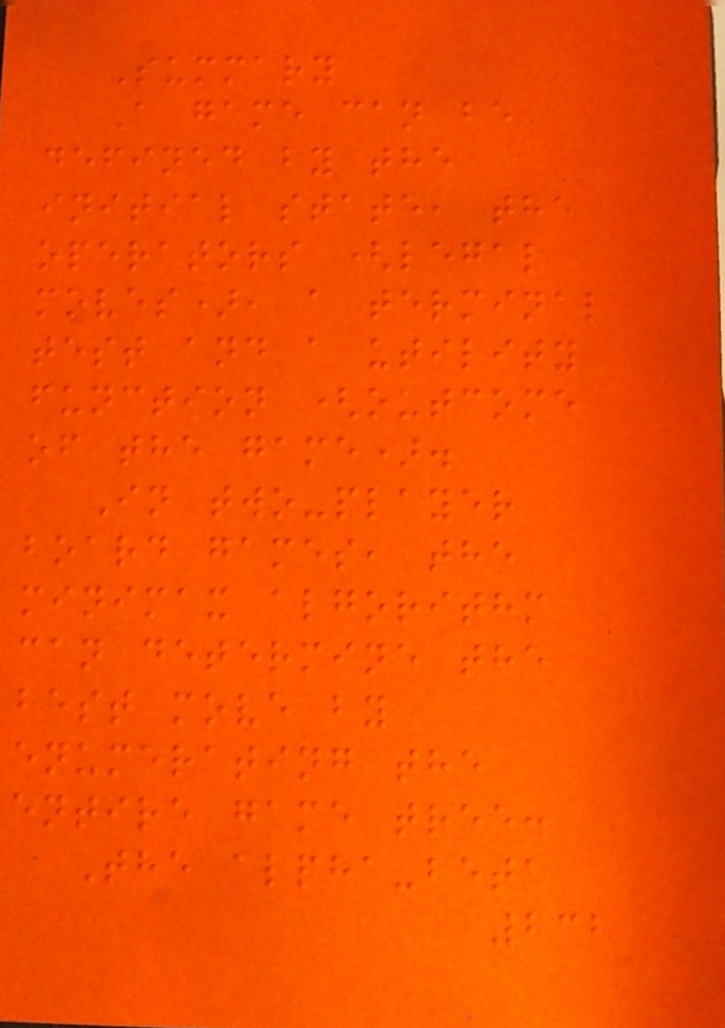Summary
A game can be
defined by the
initial state, the
operators (legal
moves), a terminal
test and a utility
function (outcome
of the game).
In two-player
board games, the
minimax algorithm
can determine the
best move by
enumerating the
entire game tree.
The alpha-beta
232
